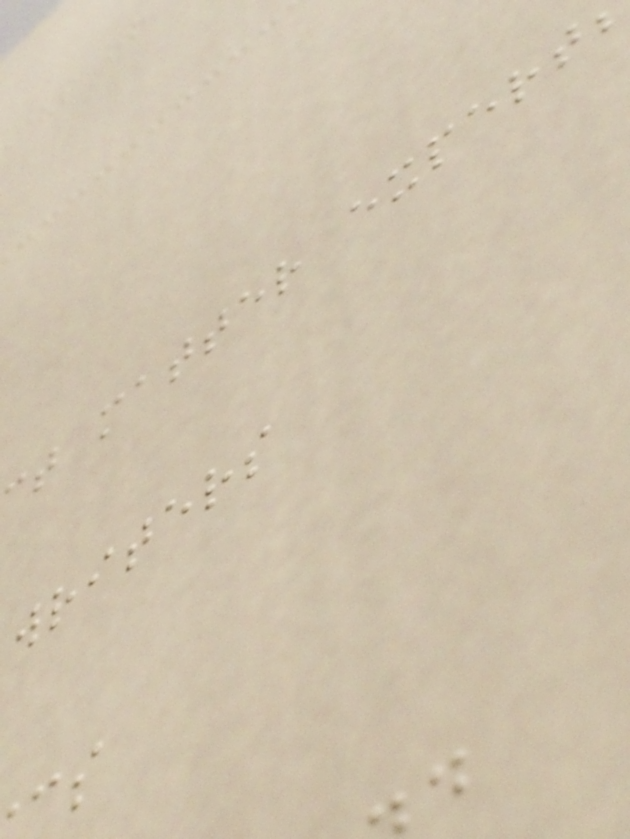t matter expert
writers
